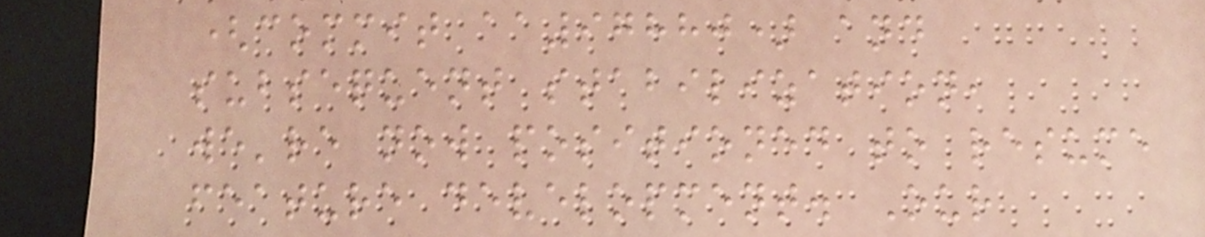(commit aa97880) and
subsequent stabilization,
we're now positioned to resume
feature development. Our
